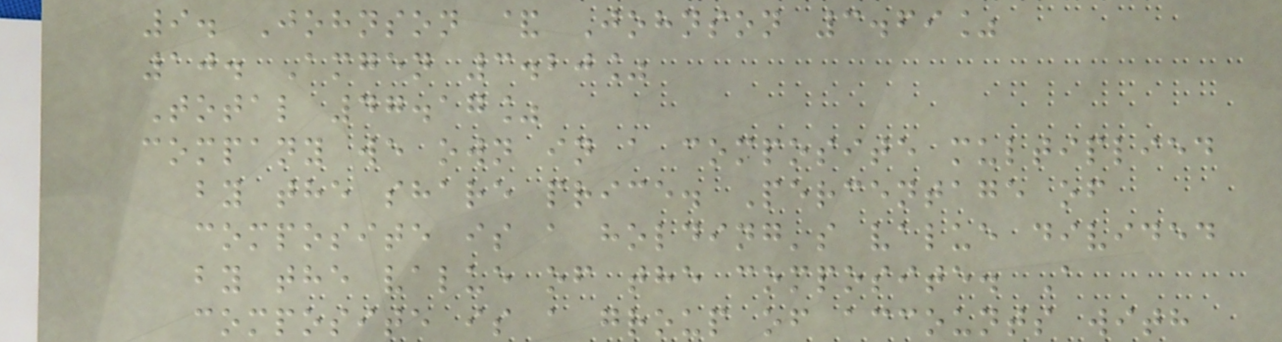9. Johnson & Johnson 3.69%
10. Amgen 3.20%
Total 47.17%
company we own in a composite multiplied
by the share price. Percentage of
composite is a holding's value divided
by the value of the composite. A
composite is a group of accounts with
